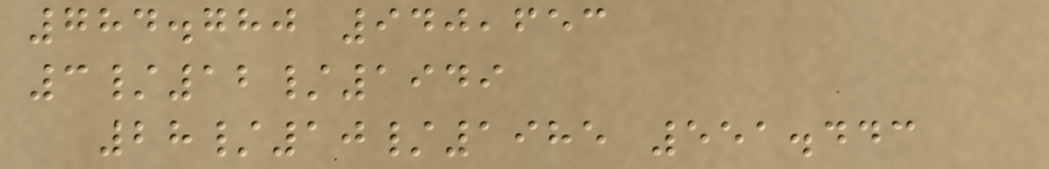784.780 940,653
3/12/1949
28/10/1985 551.443
